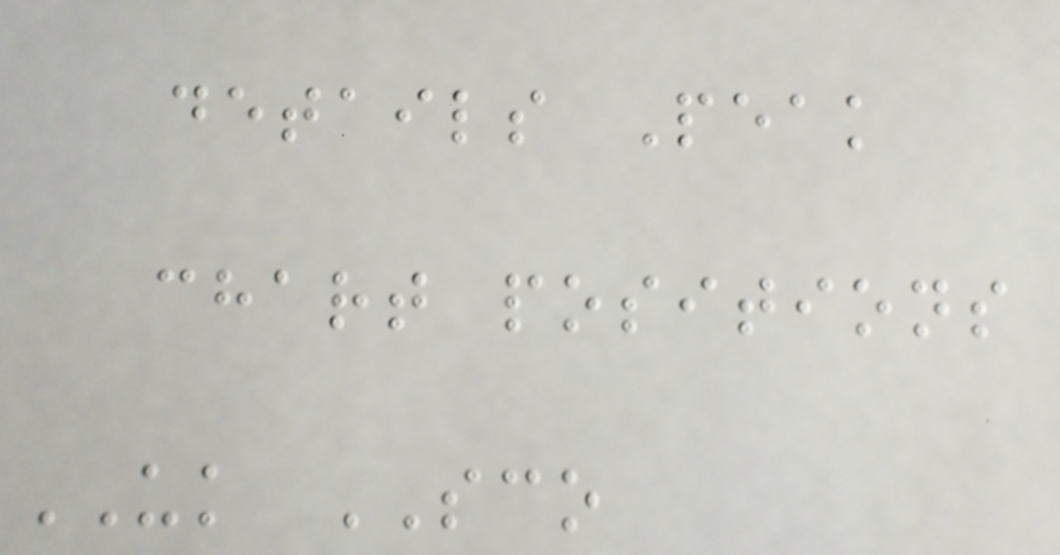details Peak
chart positions
UK SCO
